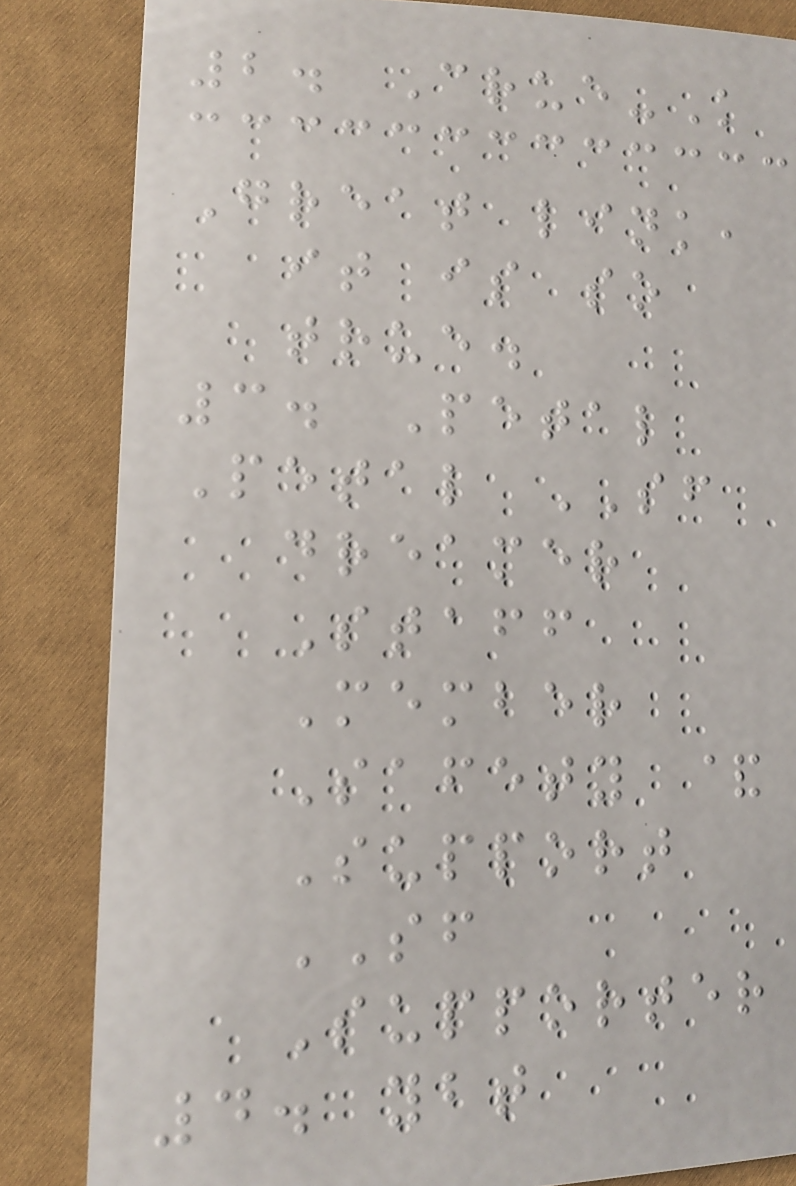2. Crue-K
Great link,
it is so
true.
3. Petal
Petal SF
dreamer
Staff
Member
Safety &
Support
SF
Supporter
4. ybt
